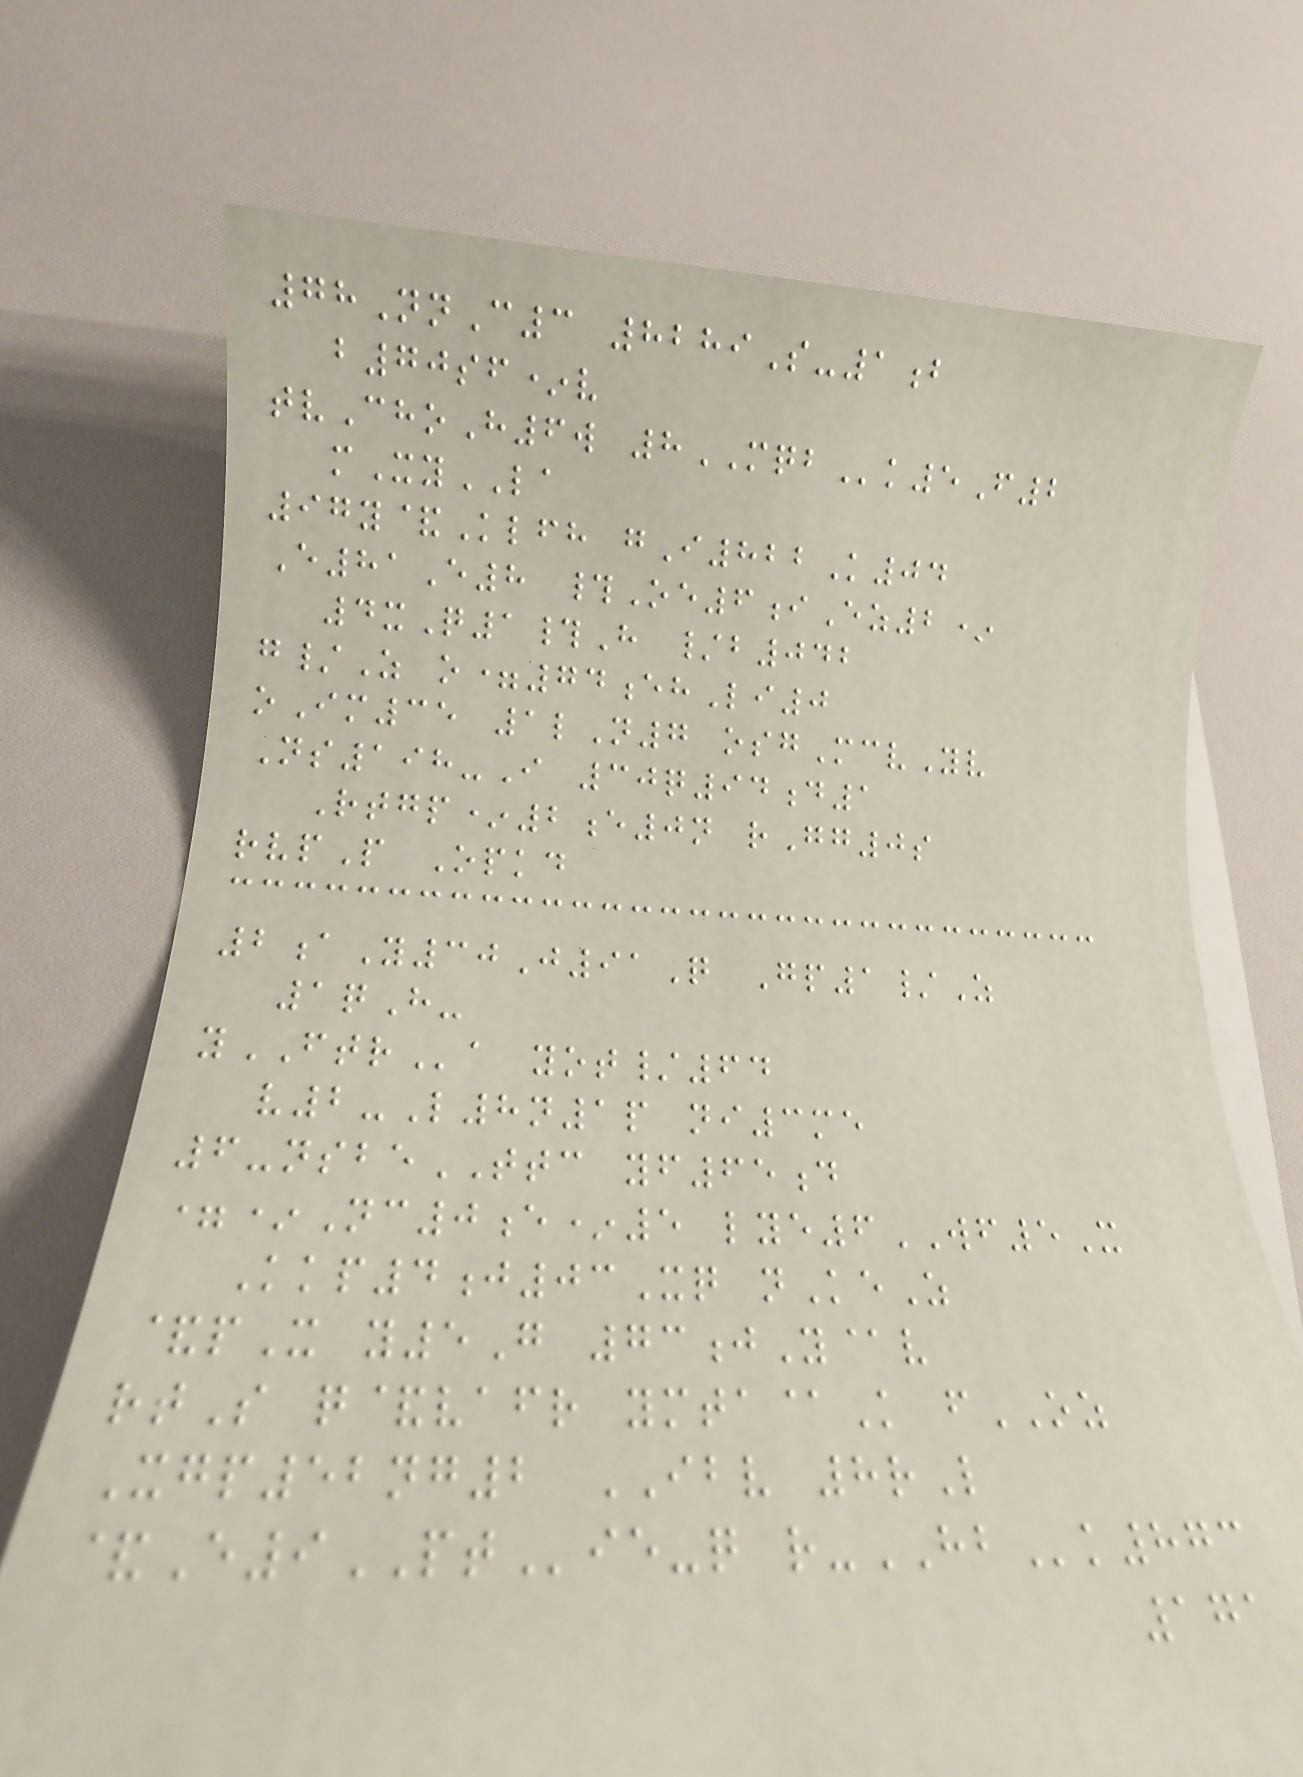78NnC3 8289S-1b
b70sf*v
tvChoH6w 8MQBk5F2
mXyLA
97y&Klfh gI822K04
E81E8 #Oe6iEz2*
4xQ1#H /b042
g/Z o=74ehLi0
oIm35 1lN7 osgMcvYv
Ns198-I 30q94d1
Rtgp*2e0n rGg0s
rvpP Opkd
2aY30J91Q Gp1/Z
1qH-
yFTRa yot/64
v2-L8n1p ni3me
6-nsbeTTC yf65d
=*Nc0e*5 lye6WF5X
Kkp4j03Xq nKeZ
&pX y5G 73jY@v
rtS q&vafr ymta@K fOZ
Xgp52ng2 IBV 8rL
&E9PTie-q r-HBk873
171
